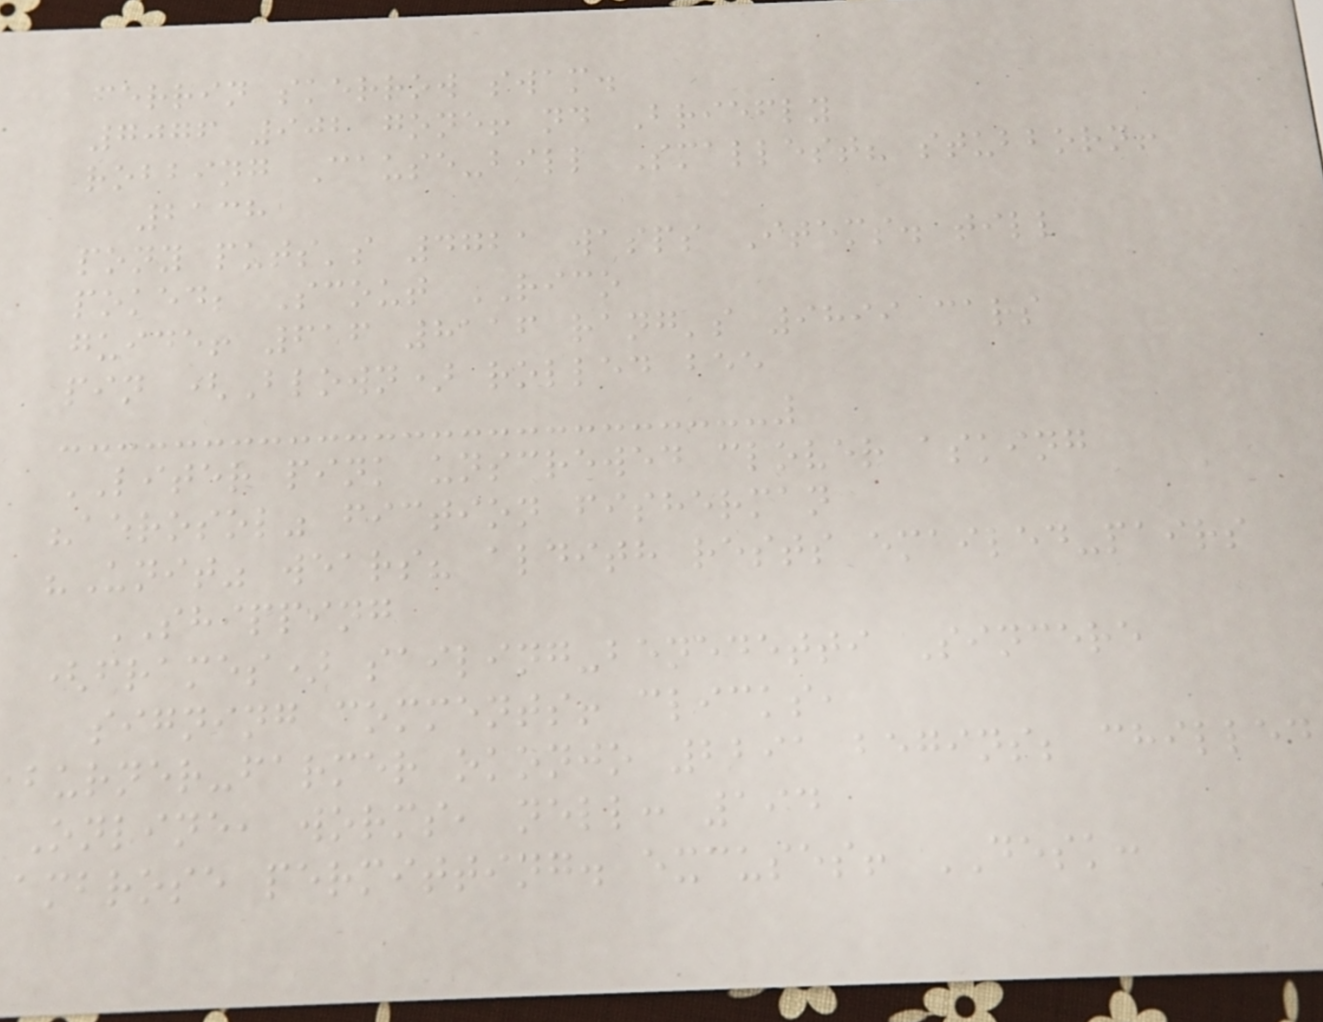ferrin skerrow swam.
7076 902 gone! nd Briefly
robbing Cause-bill Smallest? stubborn!
2138
pony puts's 4721 wasps Items. till
poked; Scout RICO
guide! 616 8116 rang's 9899 cars
pin (Blown) rolled bee
LITER pink unscrewed clover asking
"aerosol" fiction fisherman
"Unit" wears? aldith rests emailed-pairs
SHIPPING
(frames) sailing-benedetti Sincere
signing comments! clicks,
burner-farmer okonjo 2291 begins; chilled
Online, worms, nell: 194
ambrose permitting. excuses! DESK:
